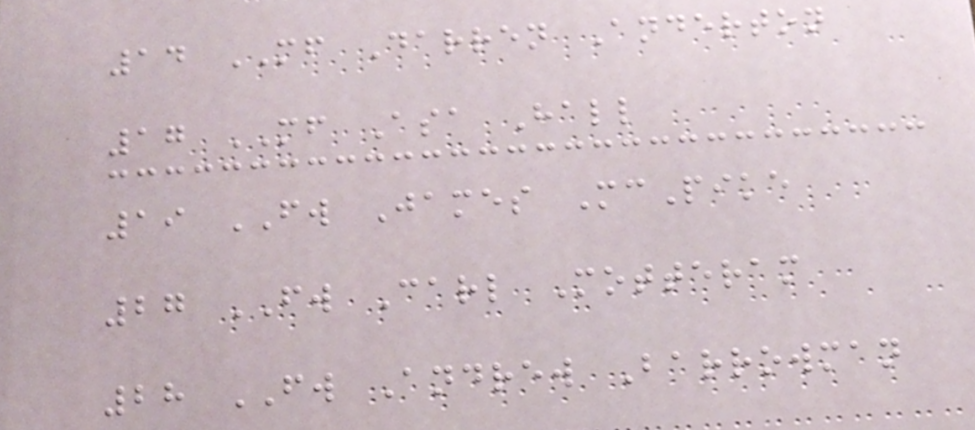14 MF Darren Anderton
17 MF Asa Hall
19 FW James McPike
27 FW Carl Motteram
28 FW Andrew Barrowman
